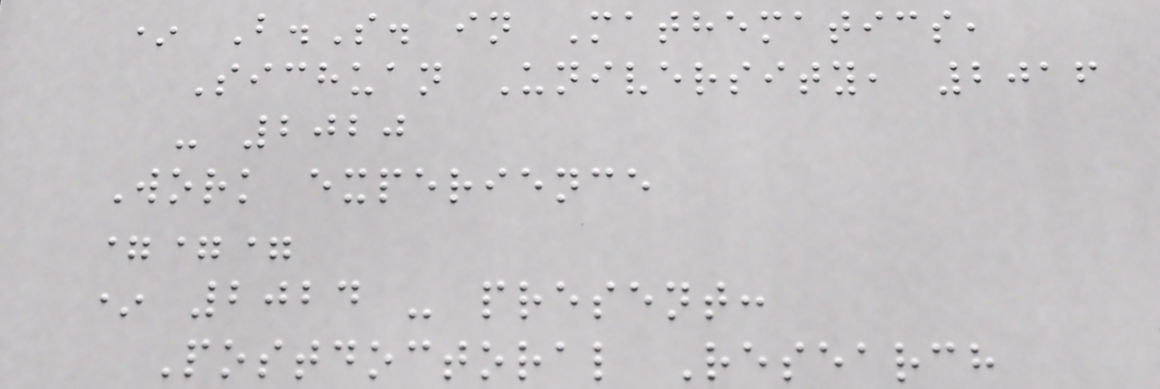* B.S. in Mathematics,
Sichuan University, 2016
- 2020
Work experience
===
* 2024 - present:
Postdoctoral Research
